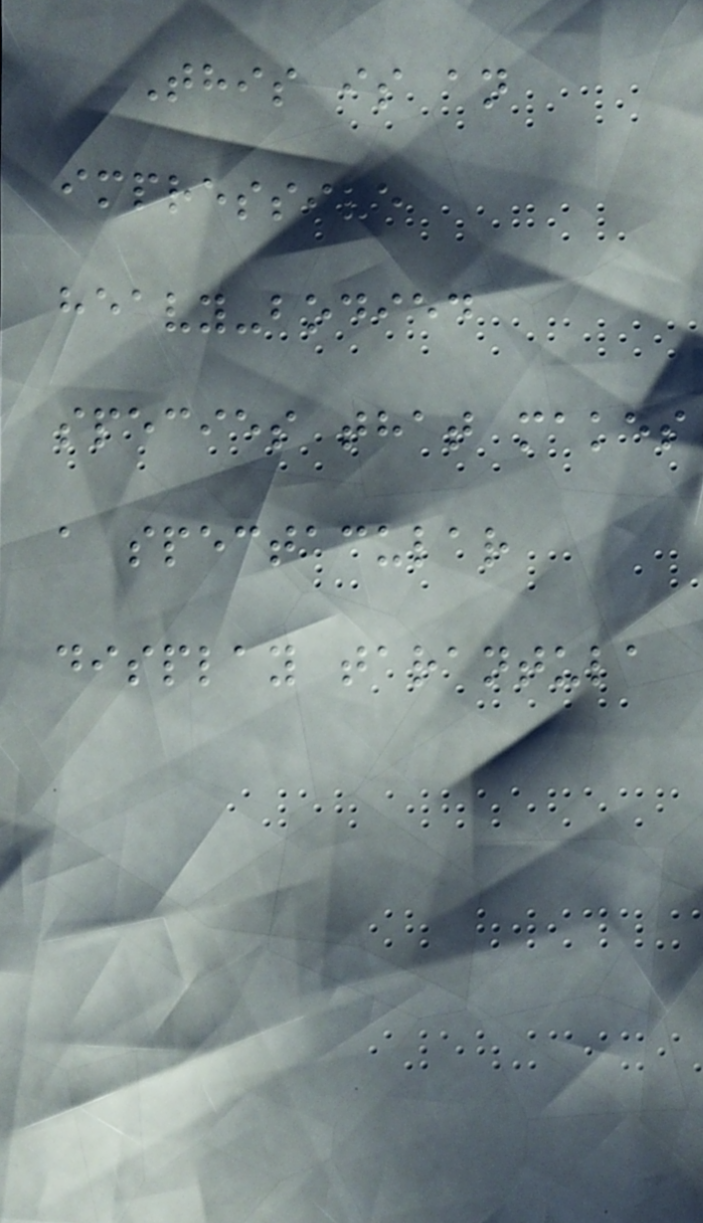This is an
impressive
heavy-bodied
species that makes
a spectacular
display tarantula
